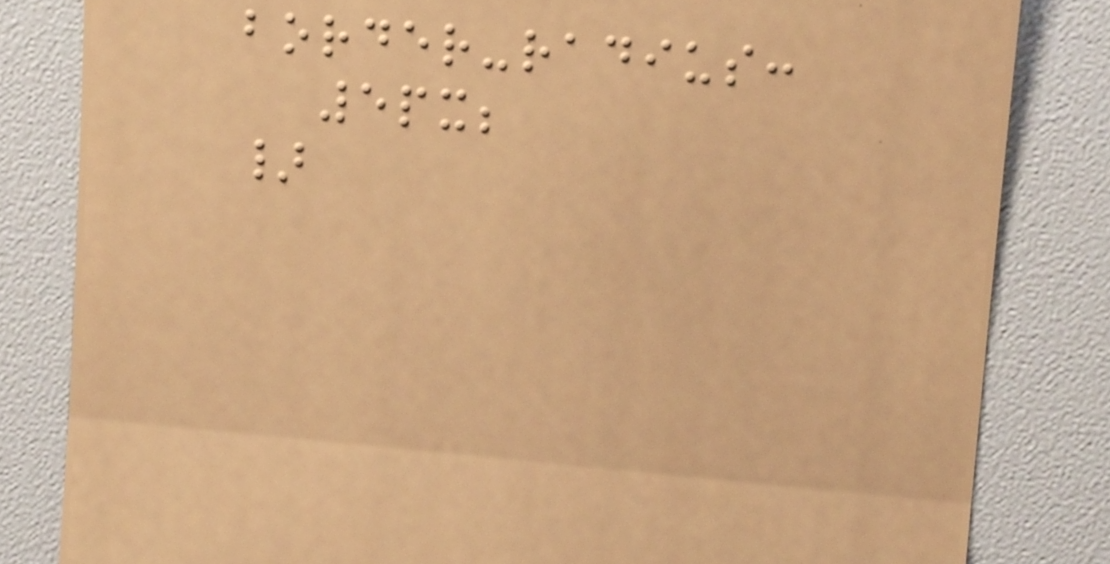border-radius:
5px;
}
